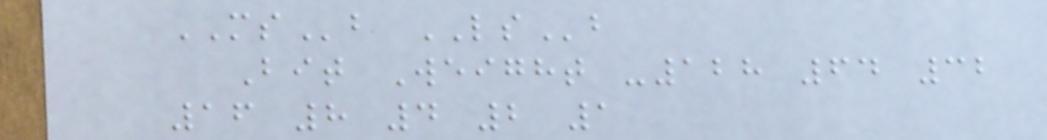MSb LSb
Bit Weight -128 64 32
16 8 4 2 1
